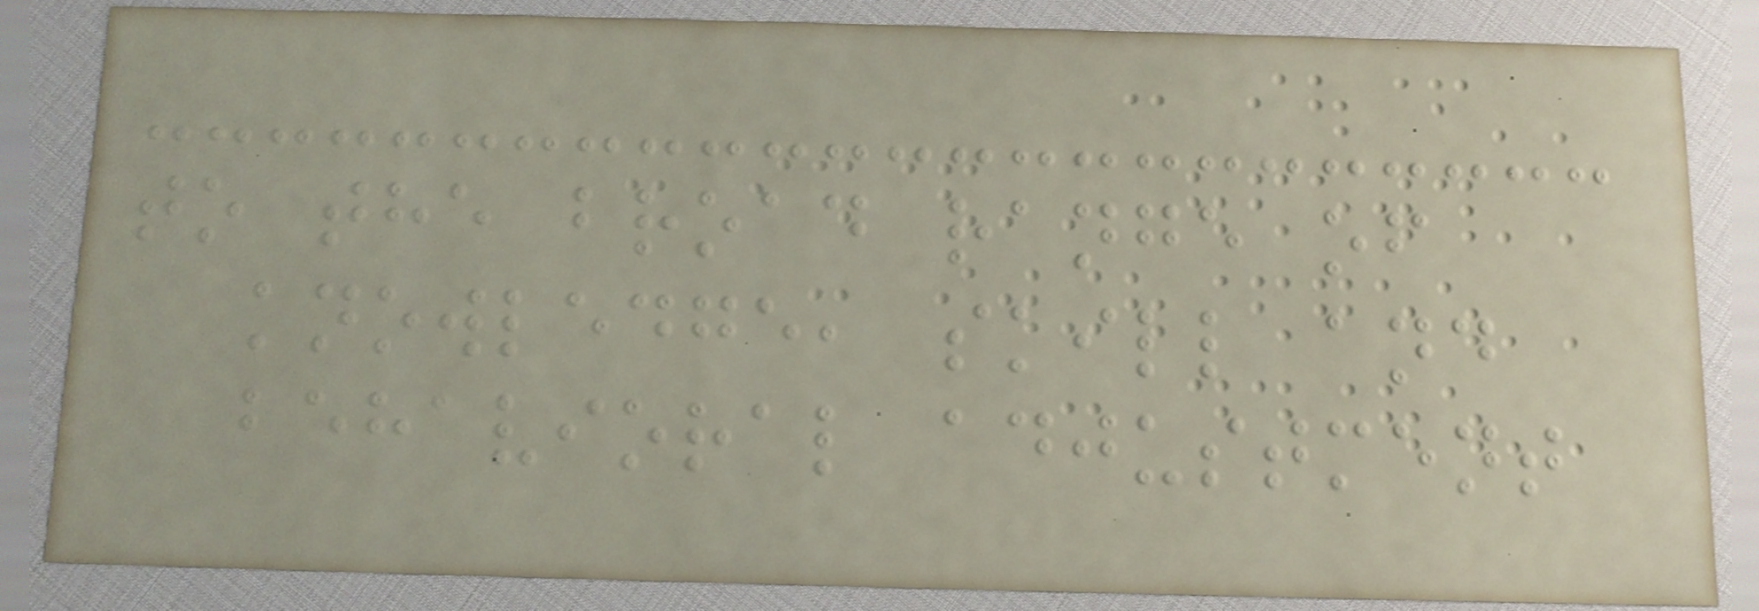to the broad range of
knowledge, skill and
behavioral adjustment
